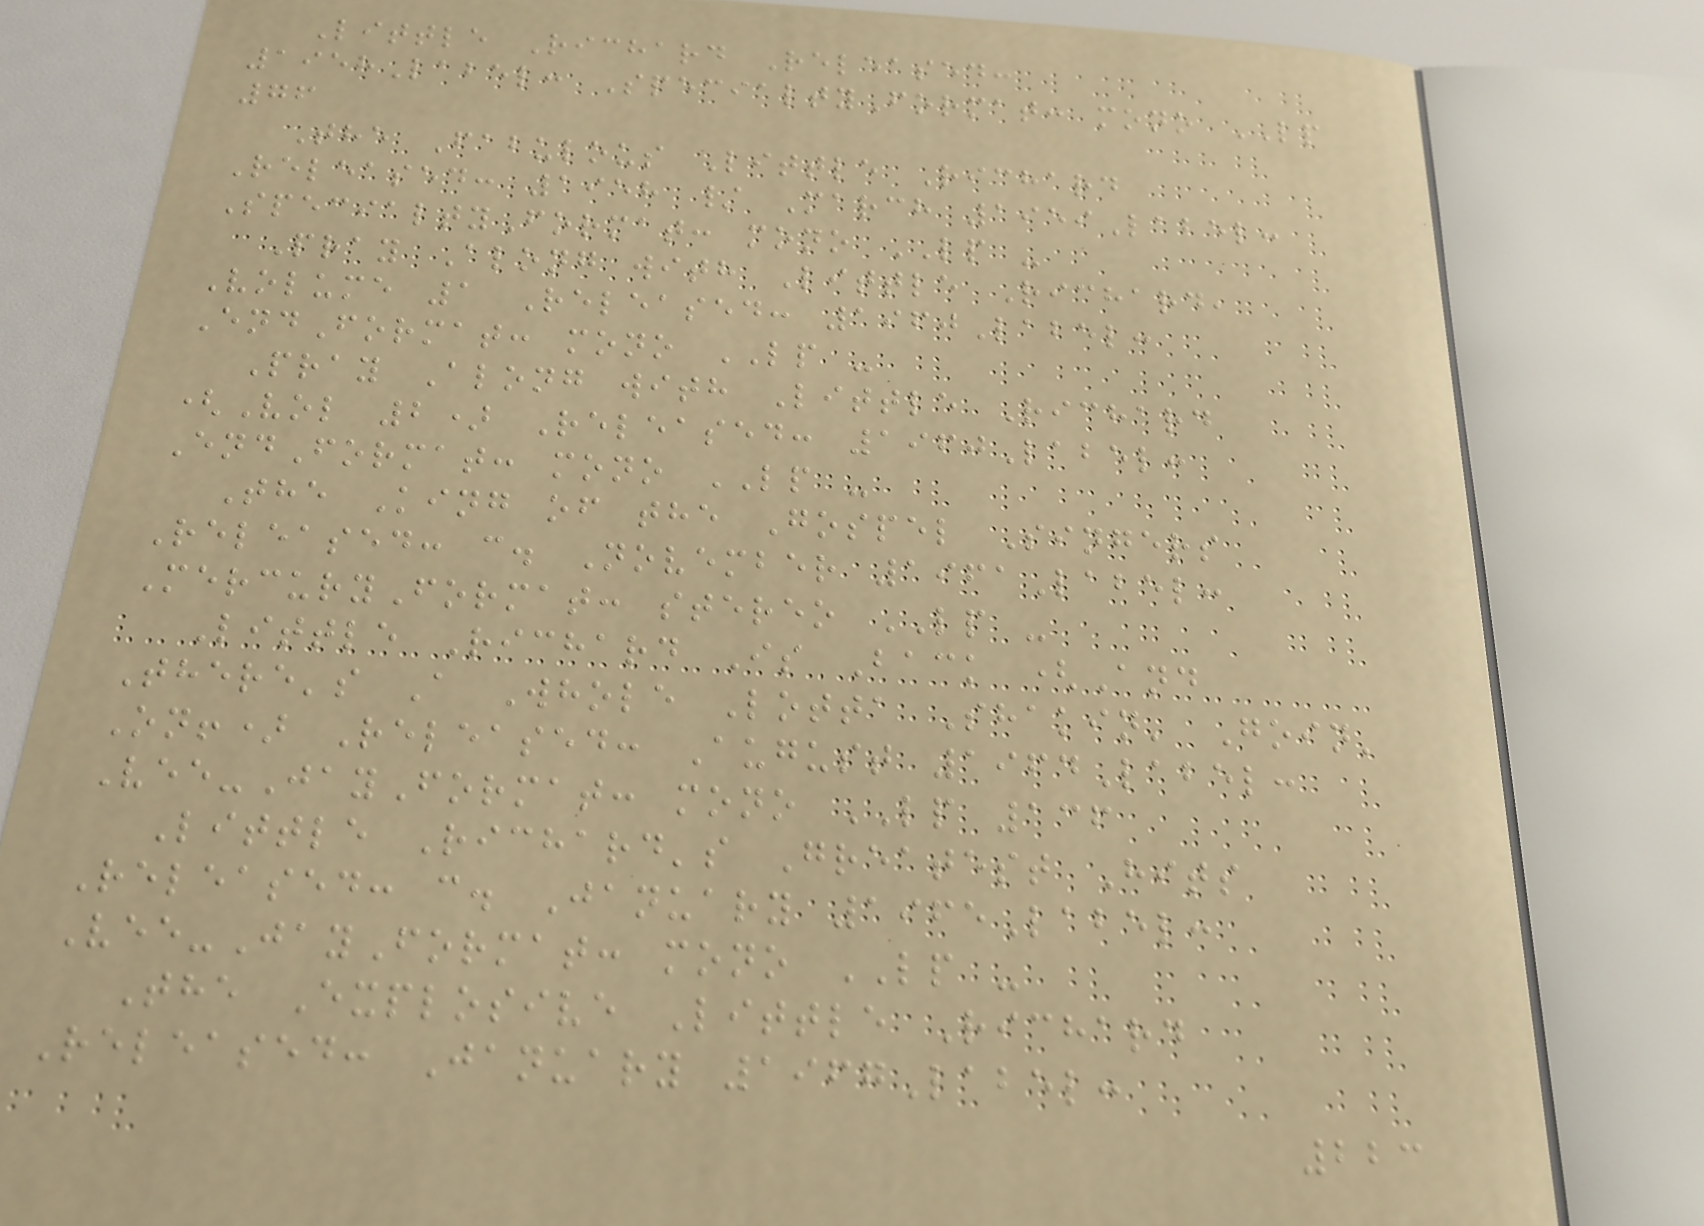Little Richard Released:
1958Label: SpecialtyFormat: mono LP
76
The Fabulous Little Richard
Released: 1958 / March 1959Label:
SpecialtyFormat: mono LP -
Pray Along with Little Richard,
Volume 1 Released: 1960Label:
EndFormat: mono LP -
Pray Along with Little Richard
(Vol 2) Released: 1960Label:
EndFormat: mono LP -
The King of the Gospel Singers
Released: c. November 1961Label:
MercuryFormat: stereo LP -
Little Richard Is Back (And
There's A Whole Lotta Shakin' Goin'
On!) Released: August 1964Label:
Vee-JayFormat: mono LP 136
Little Richard's Greatest Hits
Released: c. January 1965Label:
Vee-JayFormat: mono LP -
The Explosive Little Richard
Released: January 1967Label:
223
